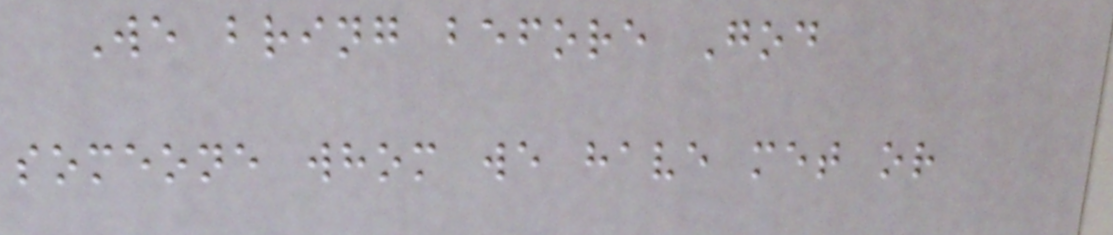We bring before God
someone whom we have met or
